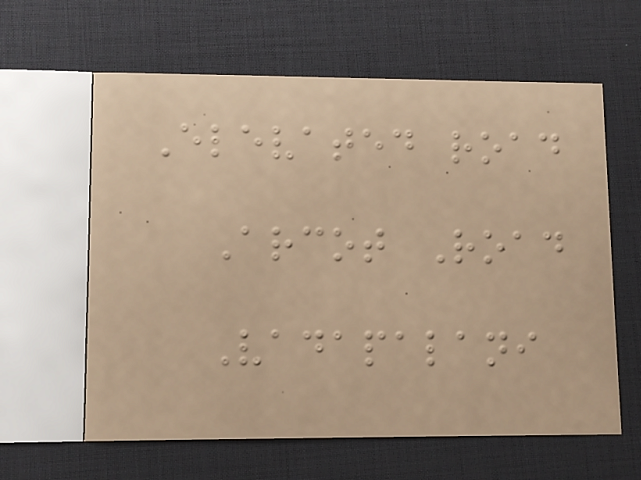Elevated road
Arcot Road
Vadapalani
